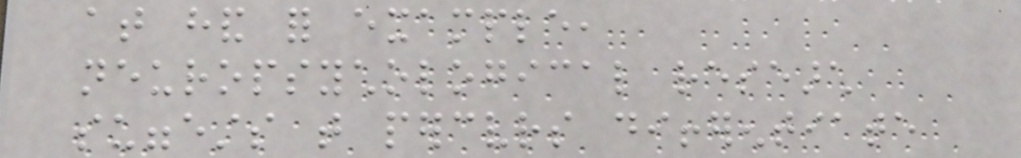at hand for example,
neuropsychological research
suggests that perceivers differentiate
